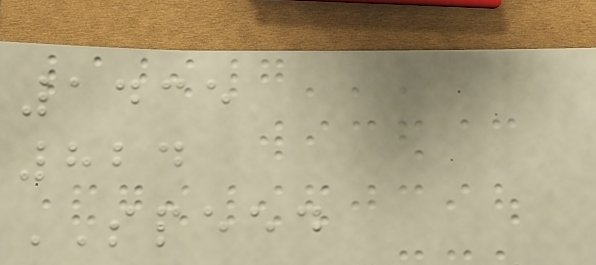1435
824
SPEED
